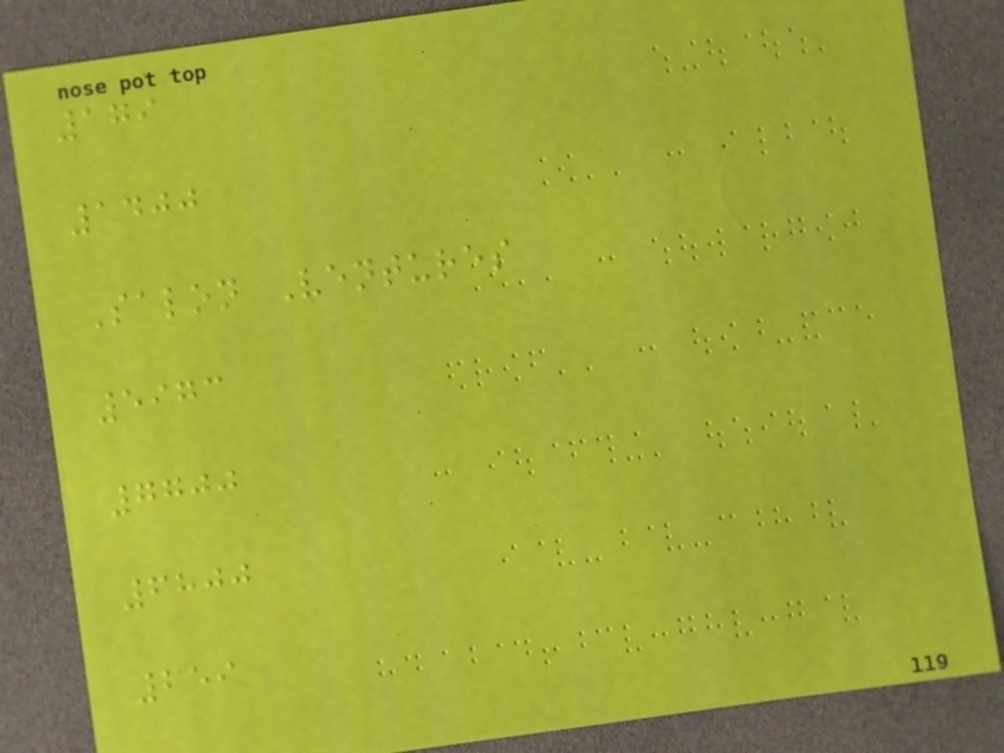179
1400
Salon Ventures
5973
7700
6800
259
